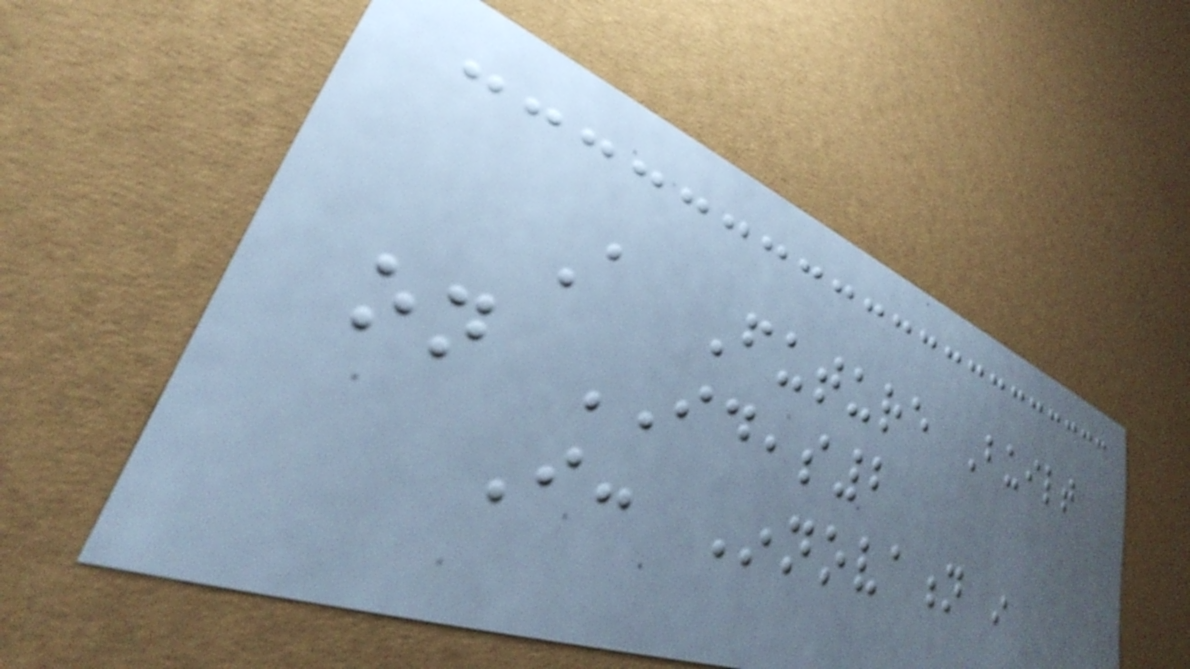A Future Built
on IDEAS2
I: Innovation in
